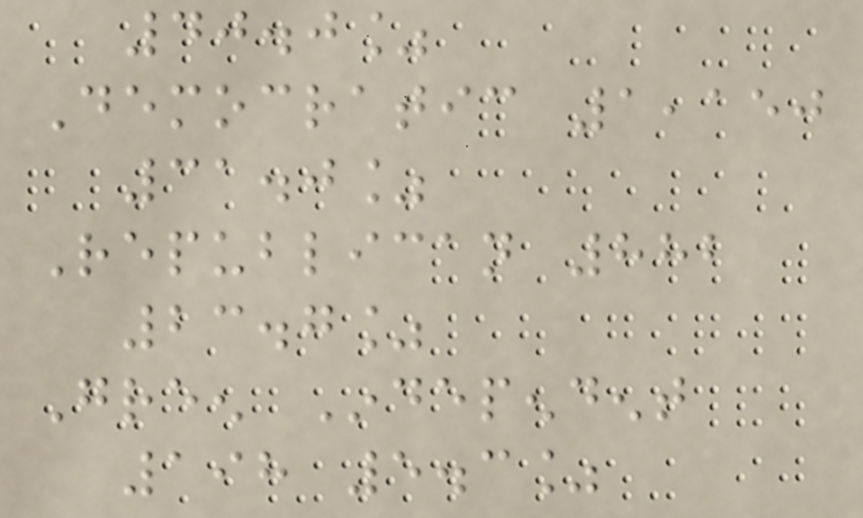40.0%
Democratic 1,150
31.0%
Republican 882
23.7%
Green Independent
198 5.3%
